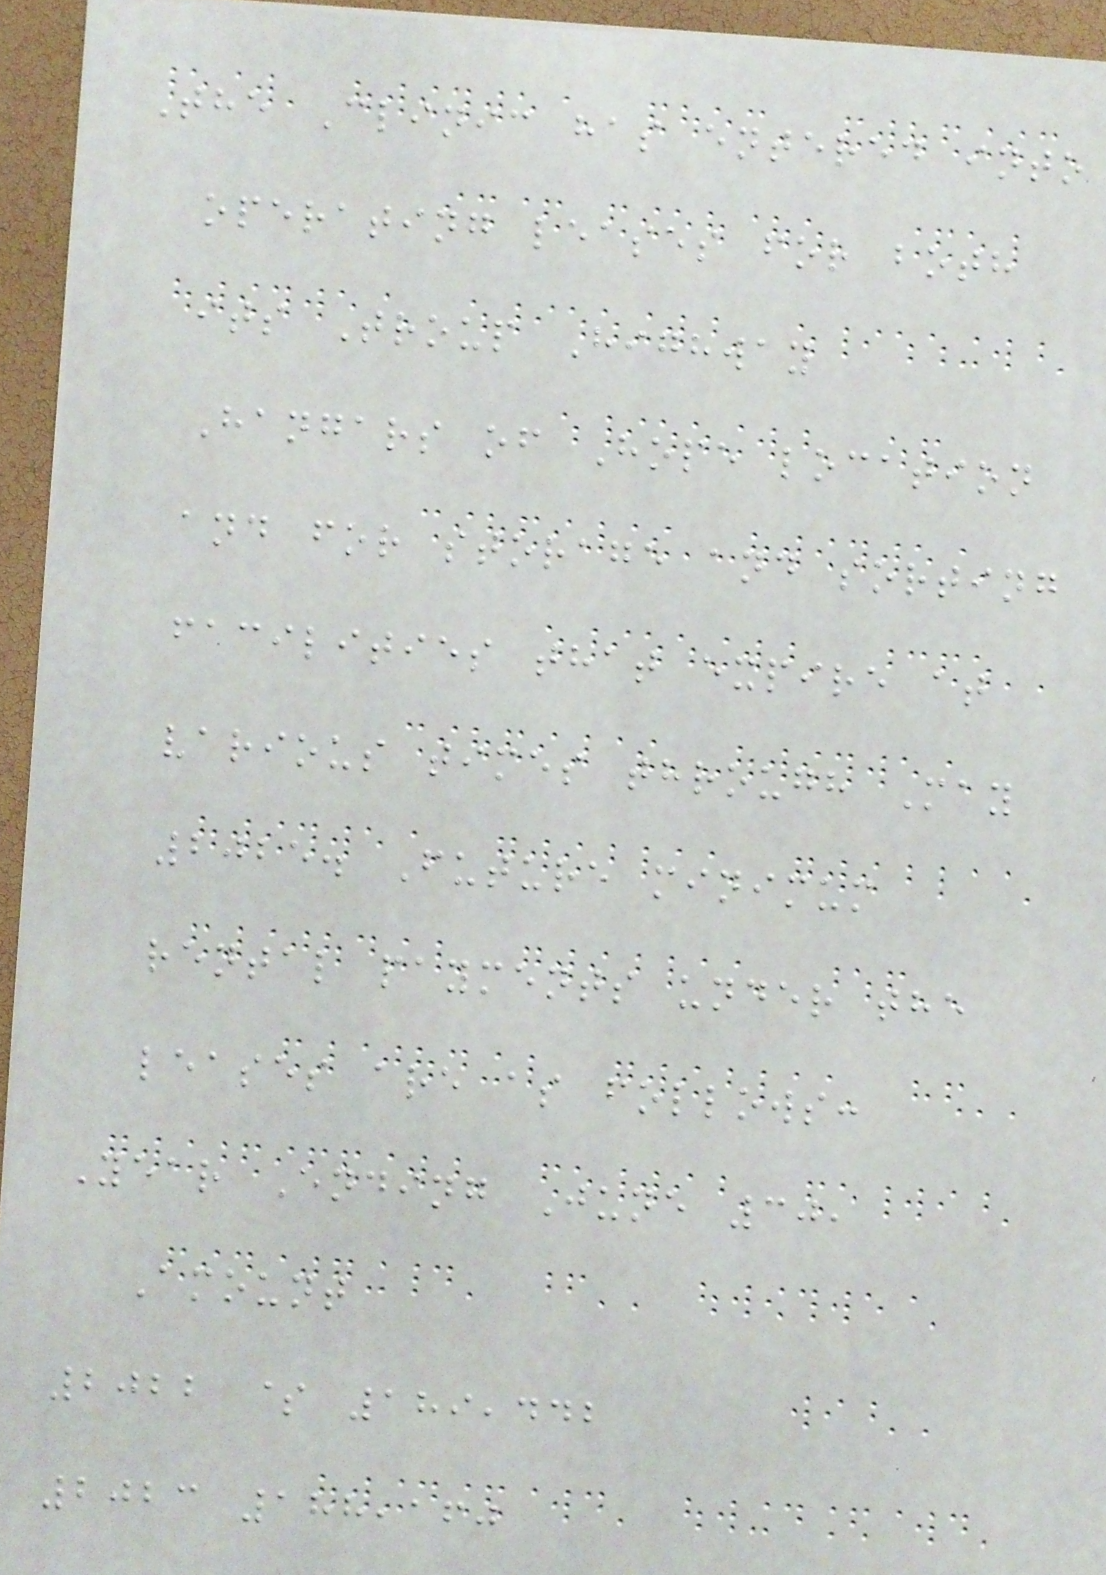The Clinic has entered into
operating leases for both
its Troup Highway
Hangars of Hope location
and for storage and sorting
facilities that expire at
various times through May
2025. Future minimum
rental payments under the
leases are as follows:
Year Ending June 30,
Amount
2022 $ 189,442
2023 188,160
